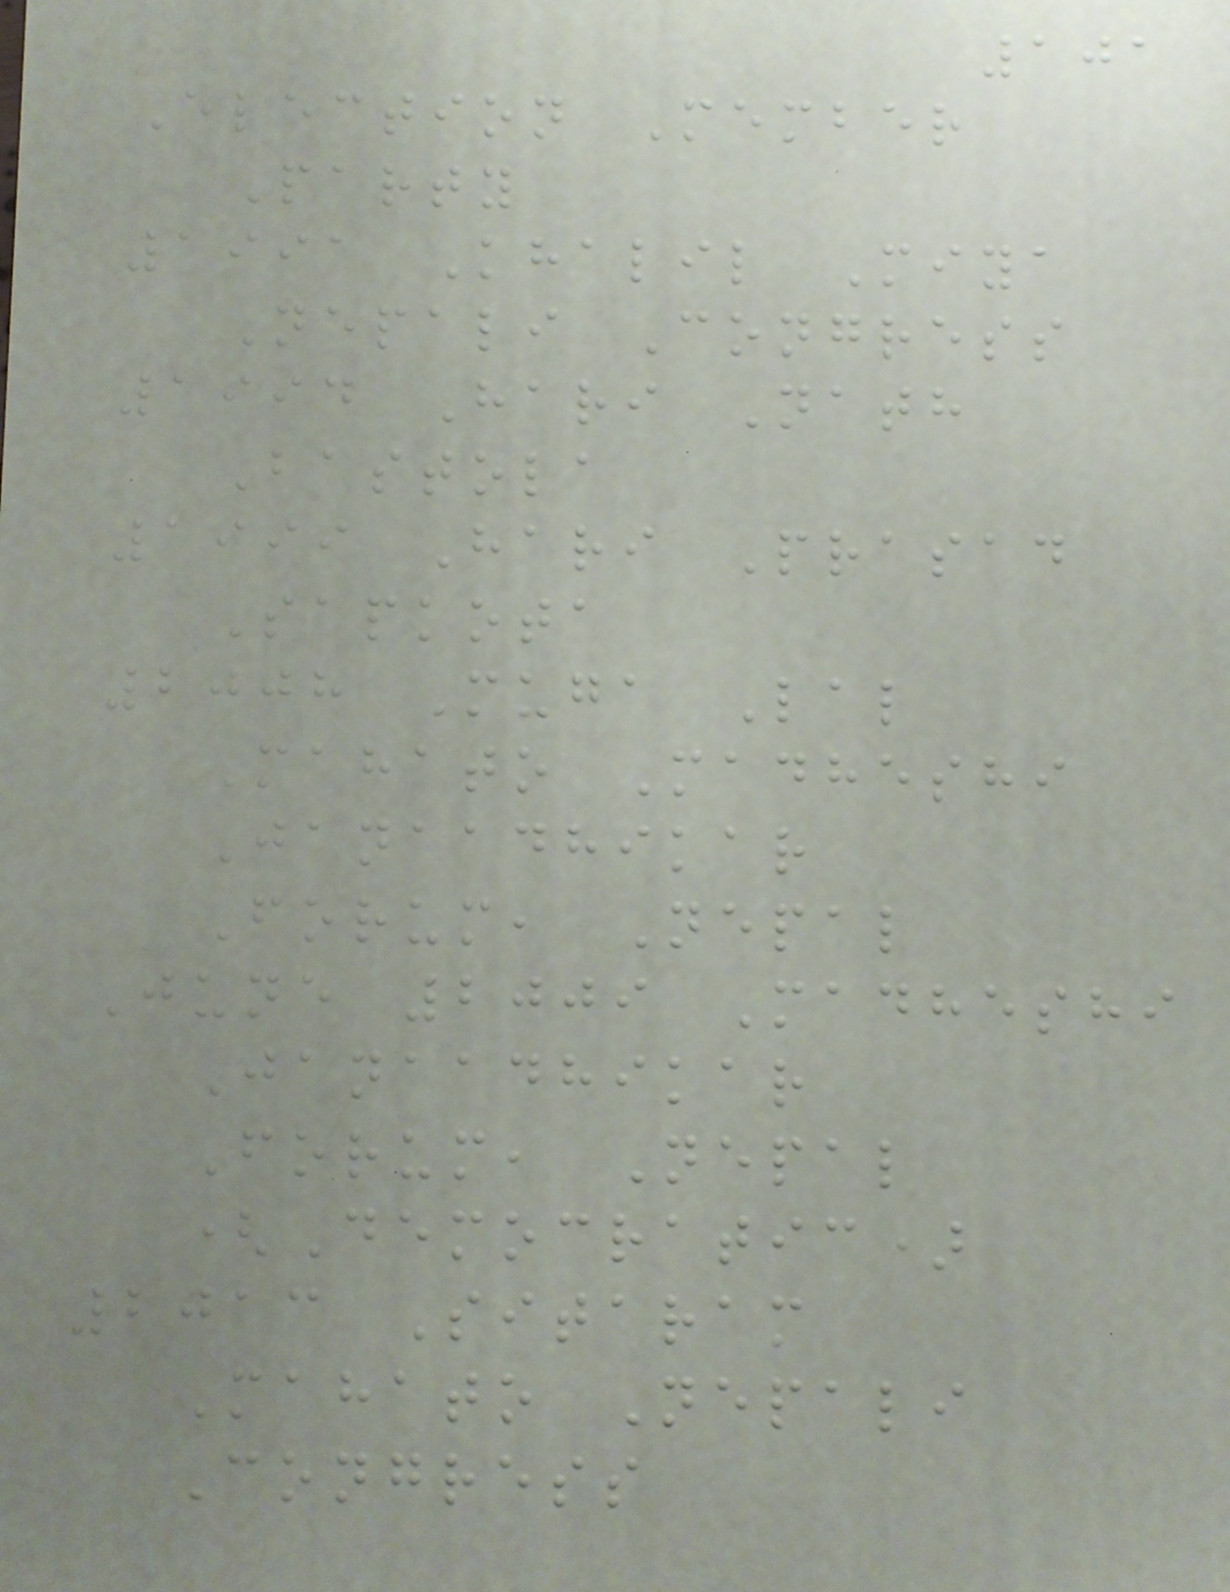101
Election Member
Party
1991 Khalil Miya
Nepali Congress
1994 Hari Nath
Bastola
1999 Hari Prasad
Sapkota
2008 Muga Lal
Mahato Madheshi
Janaadhikar
Forum, Nepal
June 2009 Madheshi
Janaadhikar
Forum, Nepal
(Democratic)
2013 Sitaram
Mahato Nepali
Congress
